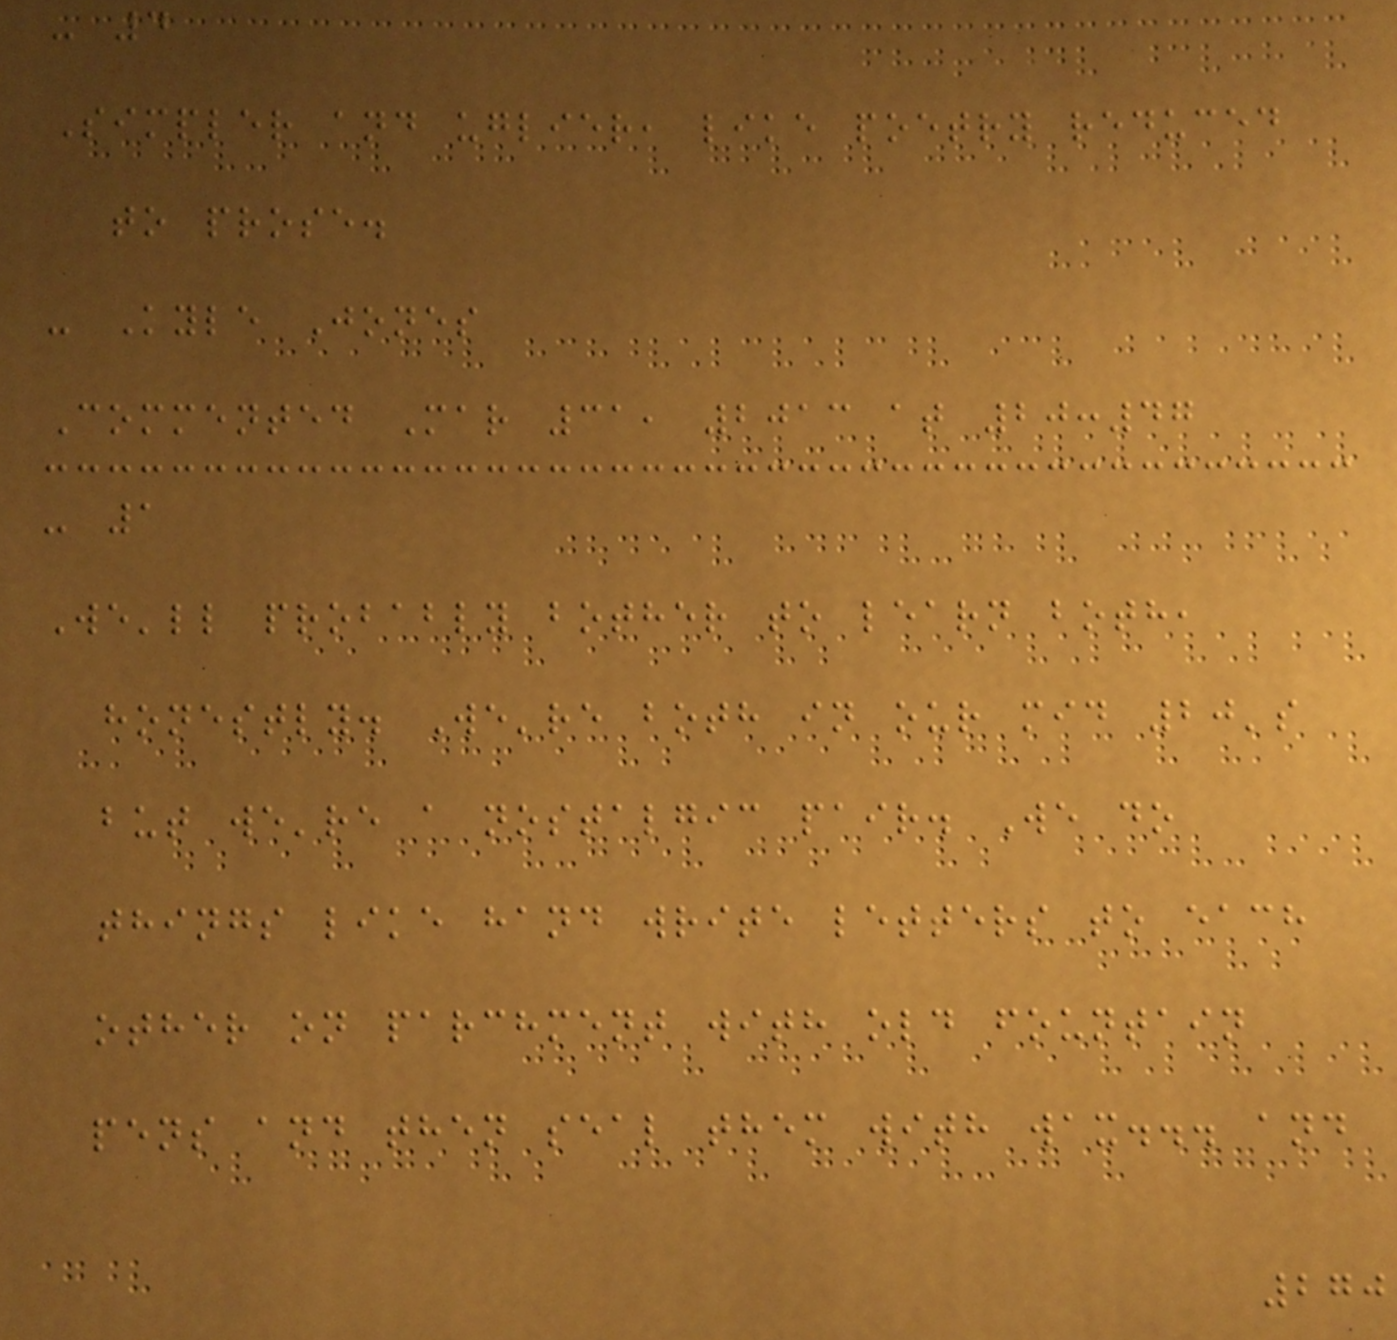- 4
Simpler and uglier, like poetry reduced
to prose.
- Kyle Jones
Commented Mar 31, 2013 at 20:47
- 1
We'll probably bother to learn both,
honestly. We're both in our mid 20's
but we're a nostalgic pair. We do
things like hand write letters to each
other on parchment with old fountain
pens and then seal them with wax... and
270
